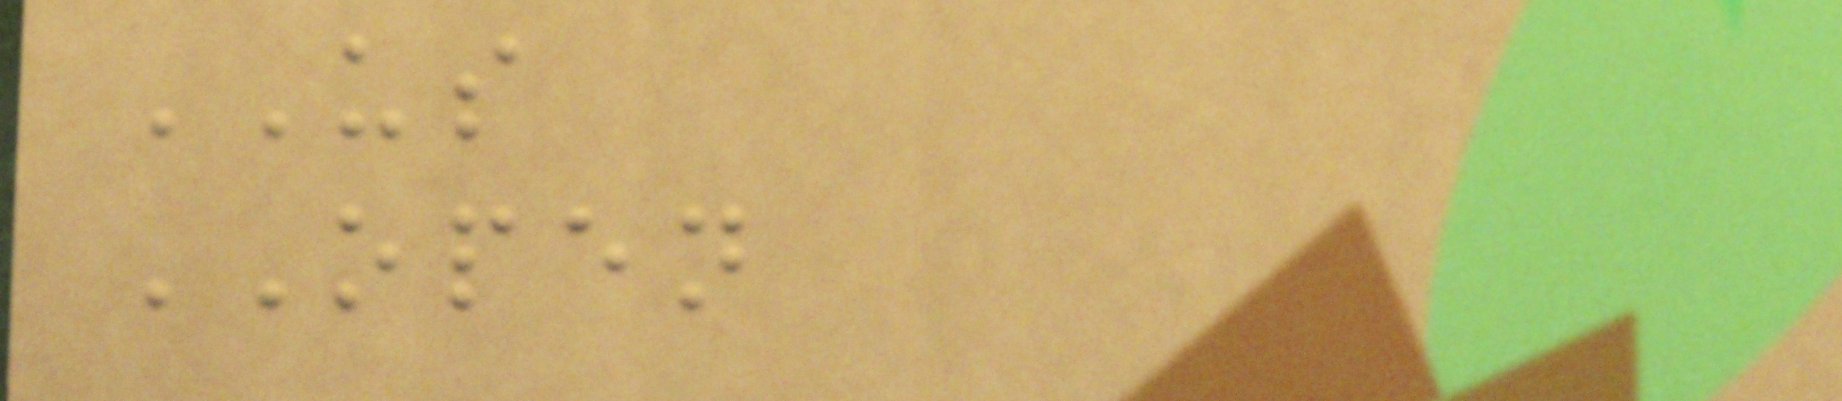US
OPEN
